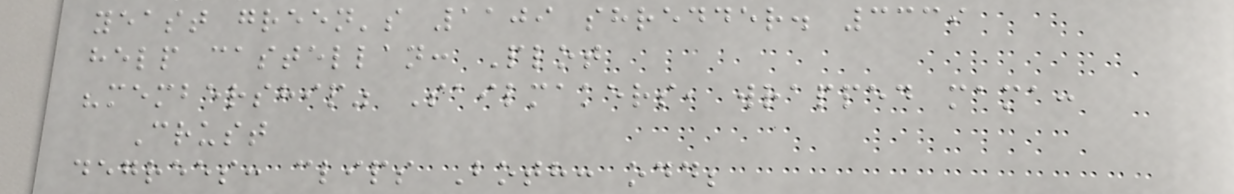yeast green's 1109 shredder. 3339
help castellan: Plot
"membership" Sailmakers, wrapped mama:
Crust
degrees: clips Both: odd;
